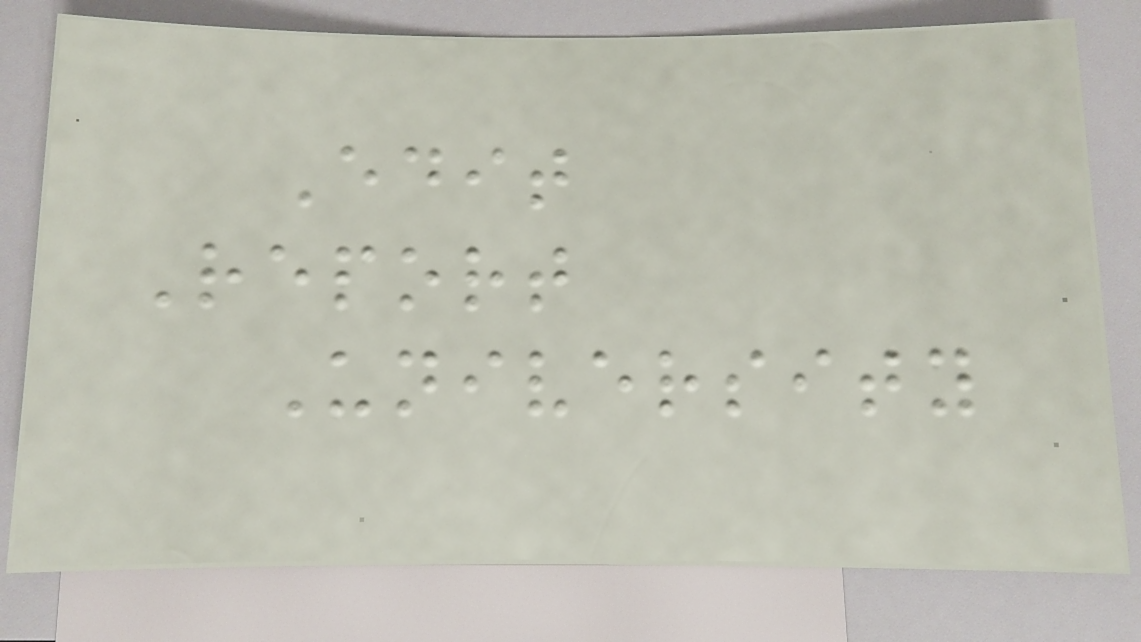Edit
Report
University
